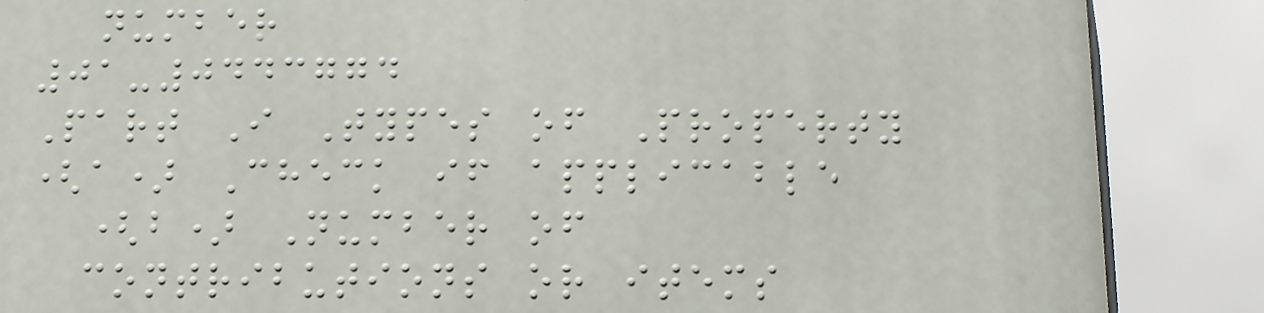number
01-0443774
Part I Types of Property
(a) Check if applicable
(b) Number of
contributions or items
